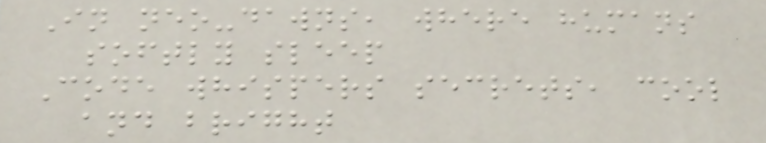In neo-dawns, where humans
softly sleep
Code whispers secrets, cool
and bright
